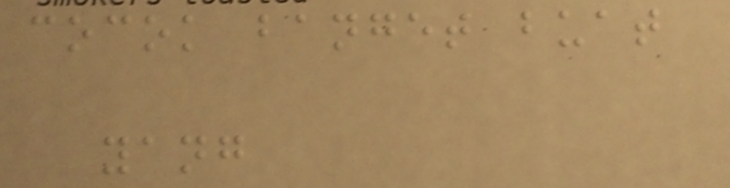cocok banget buat
yang
